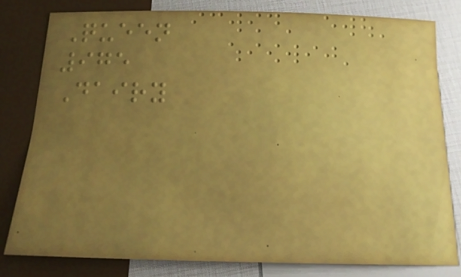Queen
975
Dairy
